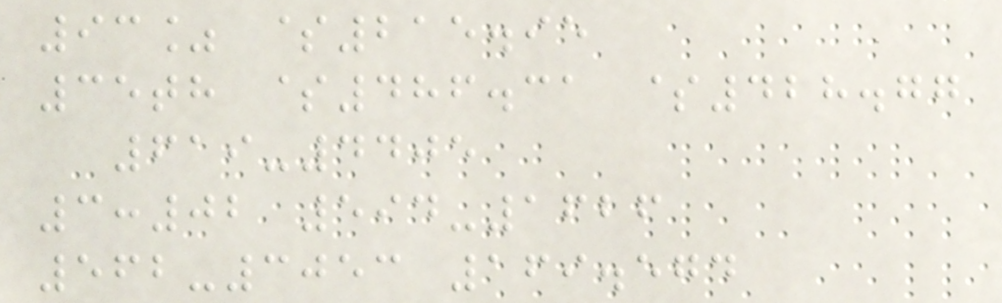93% $215.95
35th $486.31 $428.77
619-4405
3:02 594-1626
562-3053 169.574
